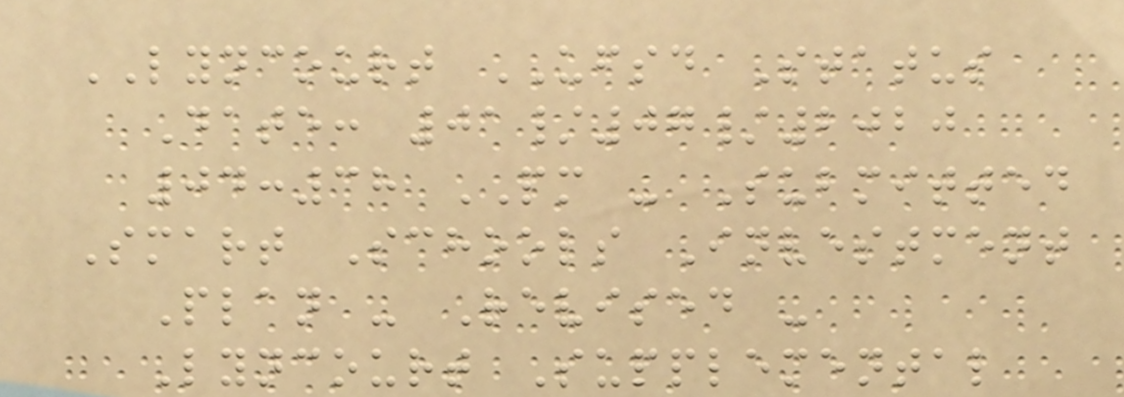LYNCOURT UFSD Status
Date: 01/07/2020
04:38 PM - Submitted
Smart Schools Investment
Plan - Revised -
Lyncourt Supplemental
